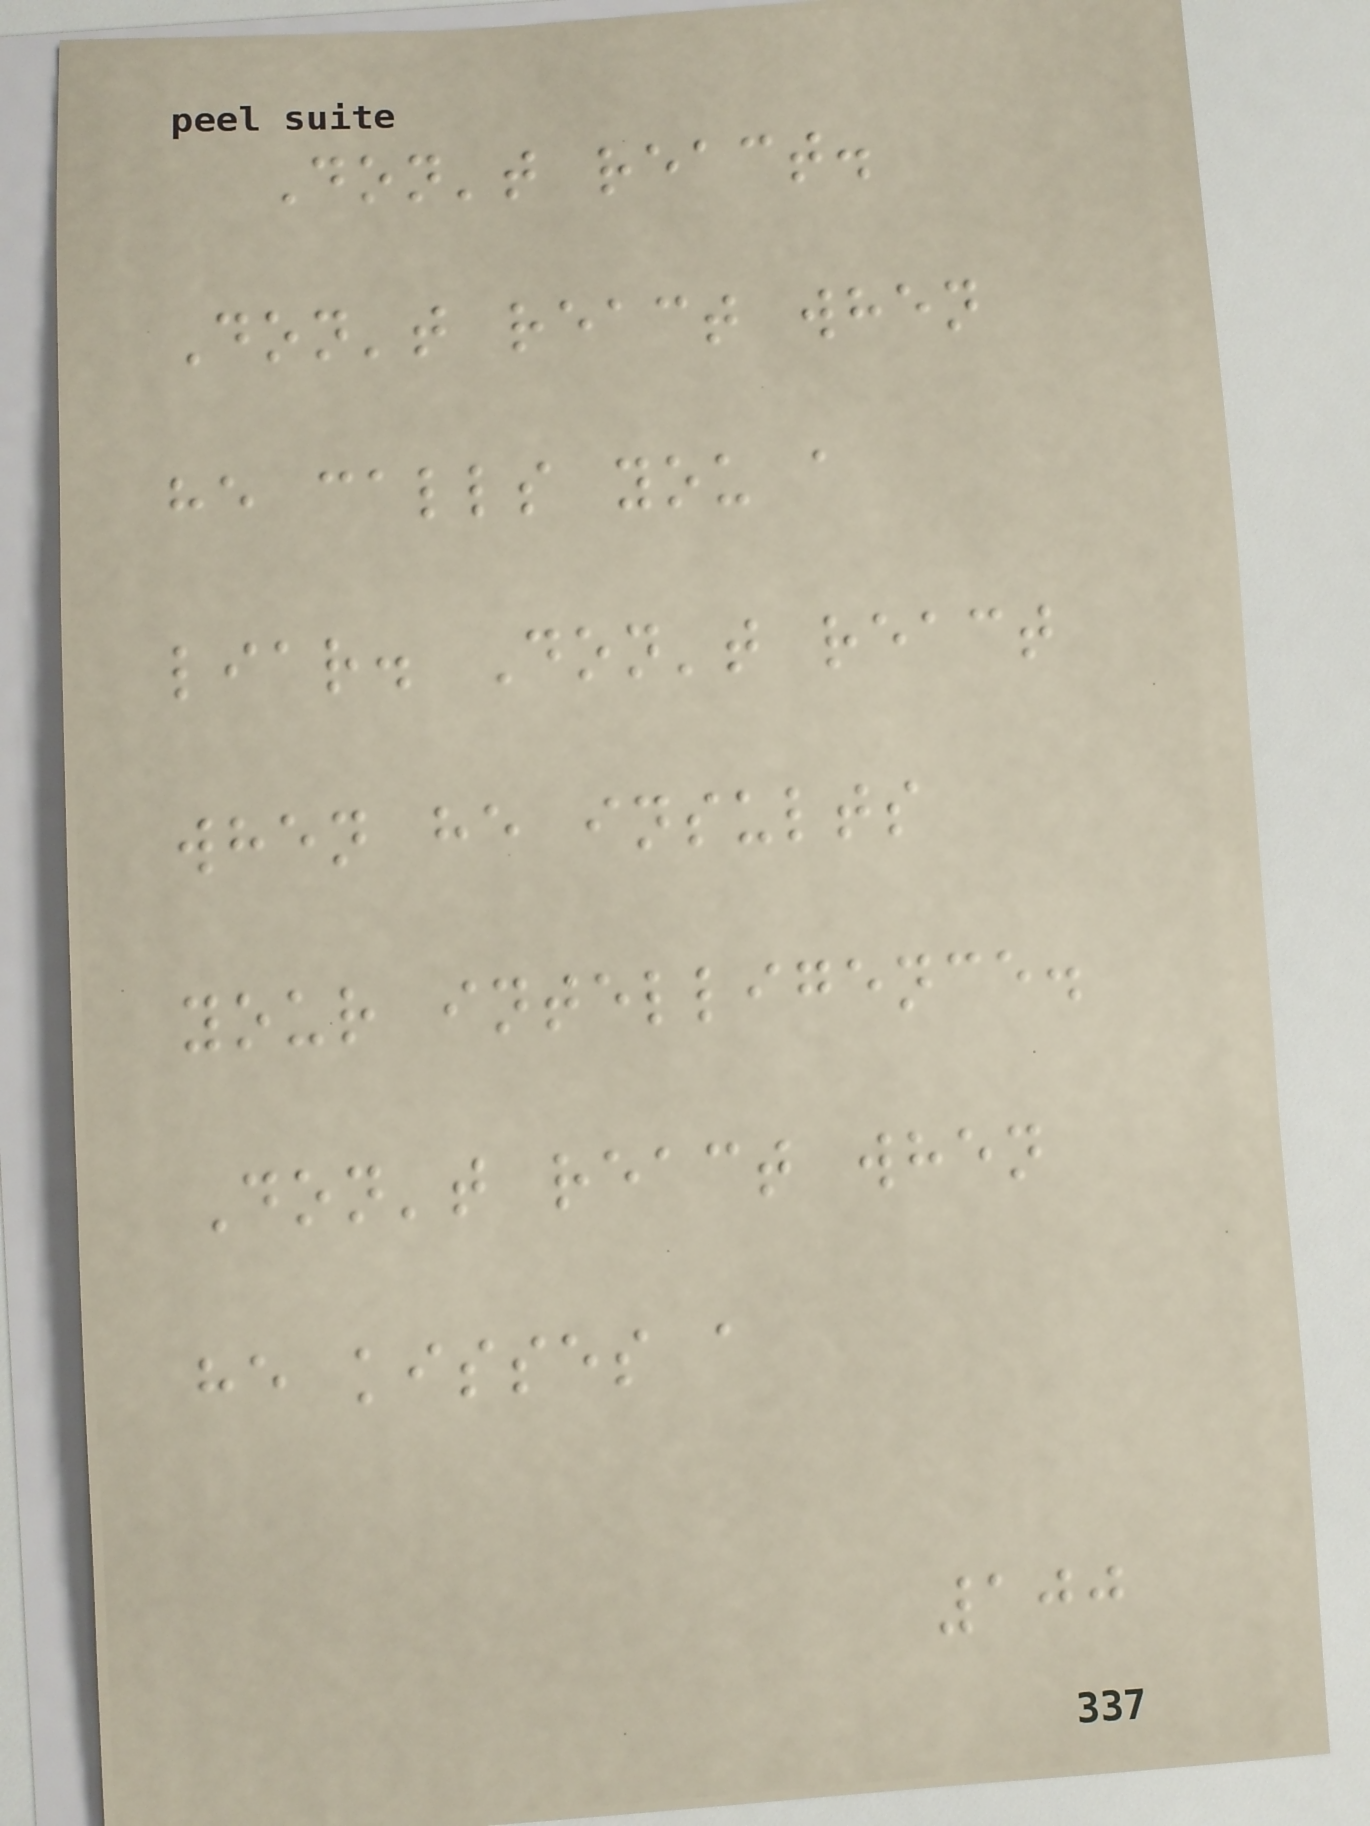Don't react.
Don't react when
he calls you a
liar. Don't react
when he insults
your intelligence.
Don't react when
he kisses a
100
